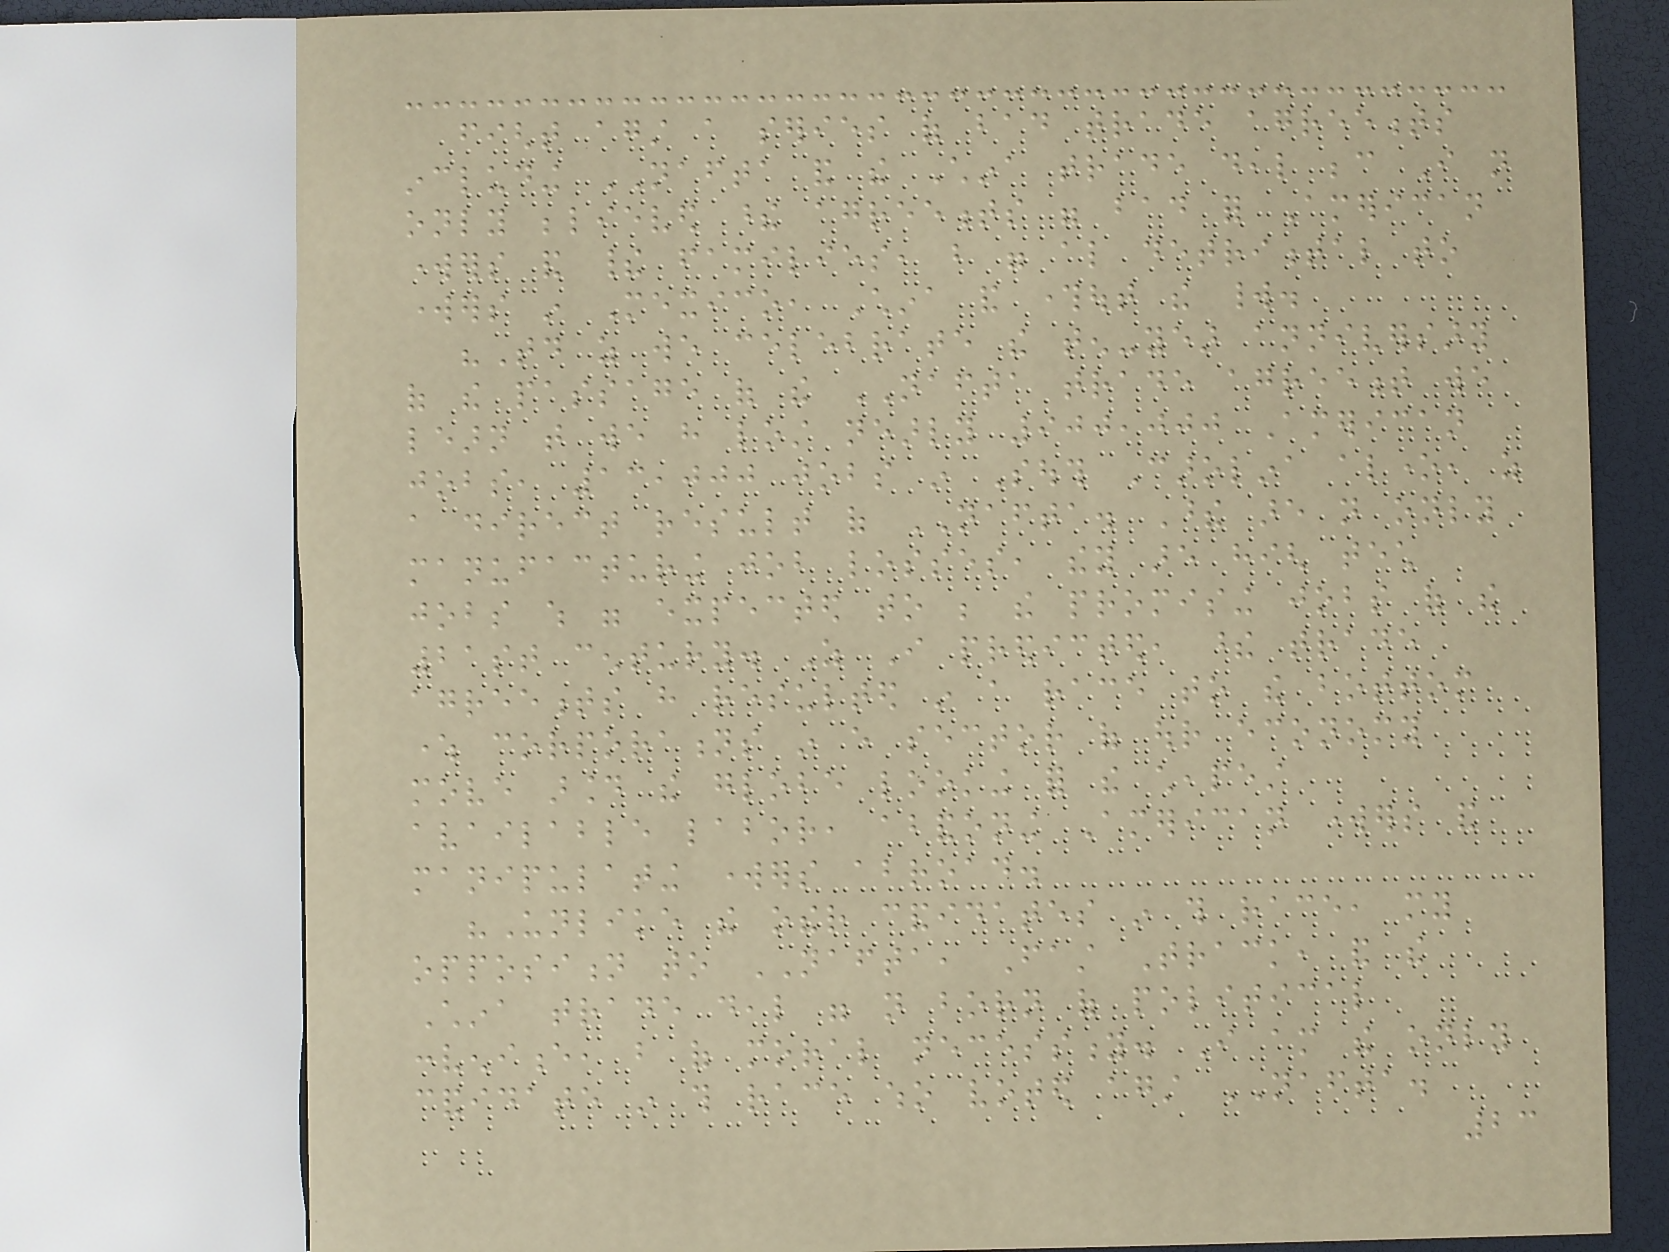fight against a series of bad trade agreements
including NAFTA and the China trade deal because I not
only believed these agreements were bad for American
workers and their families, but were also detrimental to
workers in Mexico, China and throughout the world.
"Today as we celebrate the ten-year anniversary
of the passage of the NAFTA trade agreement we
learn that we have lost nearly 900,000 American
jobs, 13,000 jobs in South Carolina alone, as
a direct result of NAFTA. These are not only
manufacturing job losses, they are high tech
jobs which were expected to be the promising jobs of the
21st century. As I predicted, these trade
agreements have resulted in a race to the bottom
where corporations in every sector of our economy
move around the globe looking for the cheapest
available labor, abandoning American workers and
manipulating workers abroad.
"Unlike the other candidates in this race, my
opposition to NAFTA, Fast Track, and the
China trade deal were not born of political
convenience, but of moral necessity. I am the only
candidate in this race who voted against NAFTA.
23
